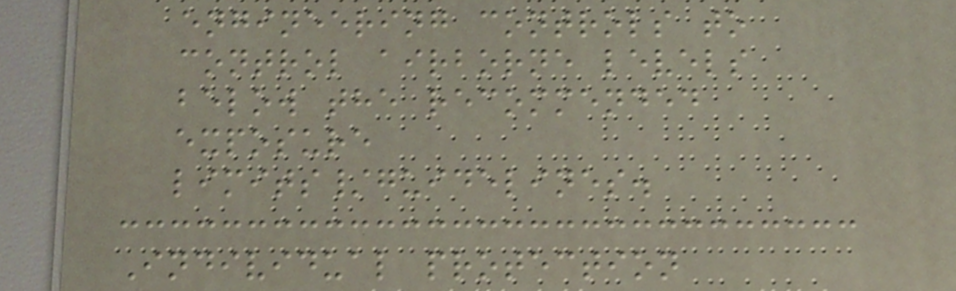engineering controls to
control airborne levels
below the recommended
exposure
limits/guidelines.
Individual protection
